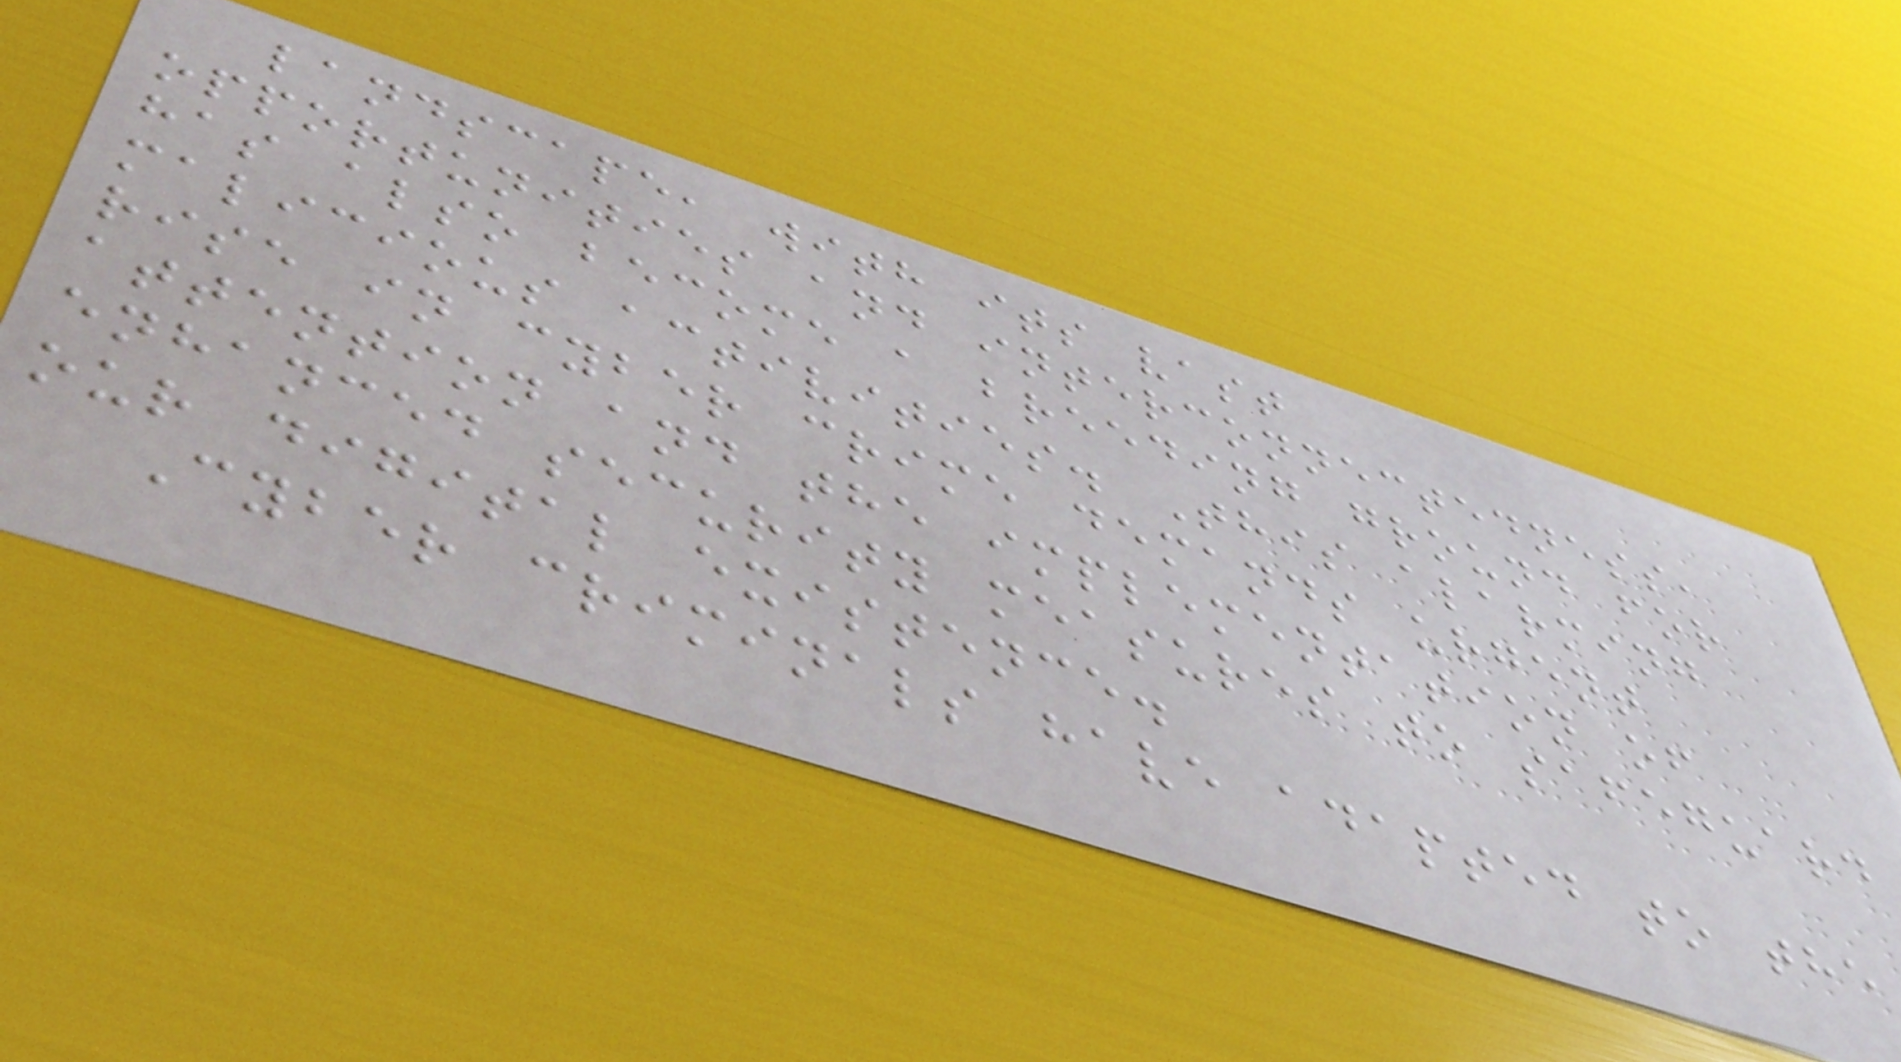landscape, with its vast
opportunities and interconnectedness,
has also become a breeding ground for
malicious activities. This alarming
rise in cyber crime demands urgent
attention and the implementation of
enhanced security measures to safeguard
our digital existence.
Cyber criminals have adapted to the
